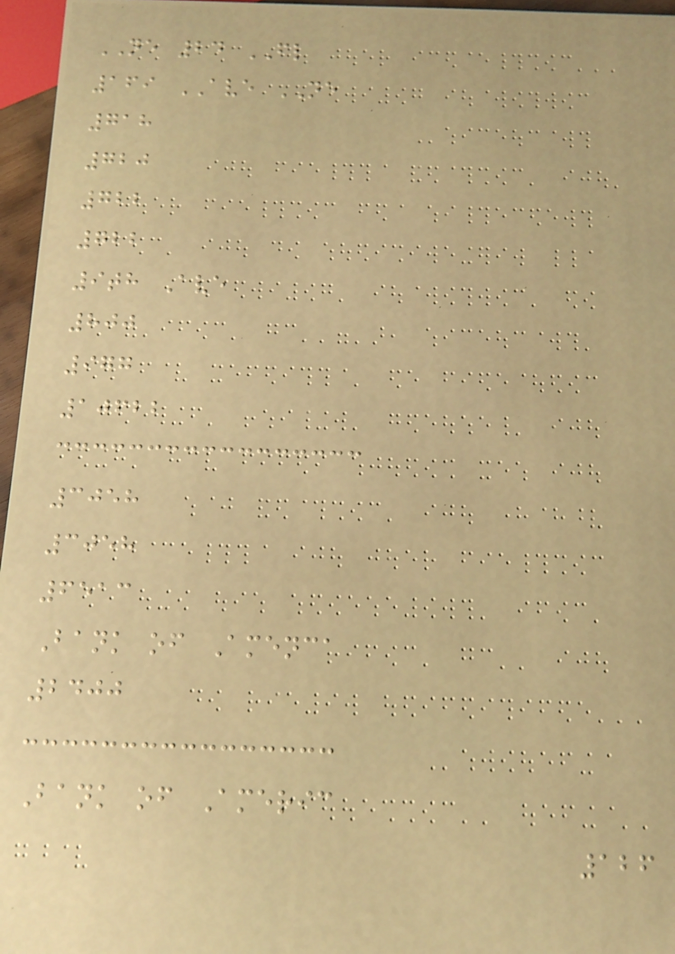NE 24 FL
169 AVE NE
718
720
722
722
9th Ave
800
977
10622
3058
3058
6513
Bank of Amenca
2400
Bank of Americ
126
